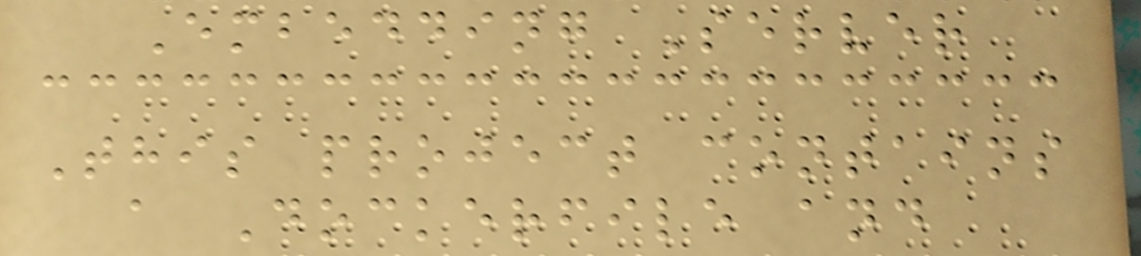Embedding Server
This project contains
a Dockerfile and
